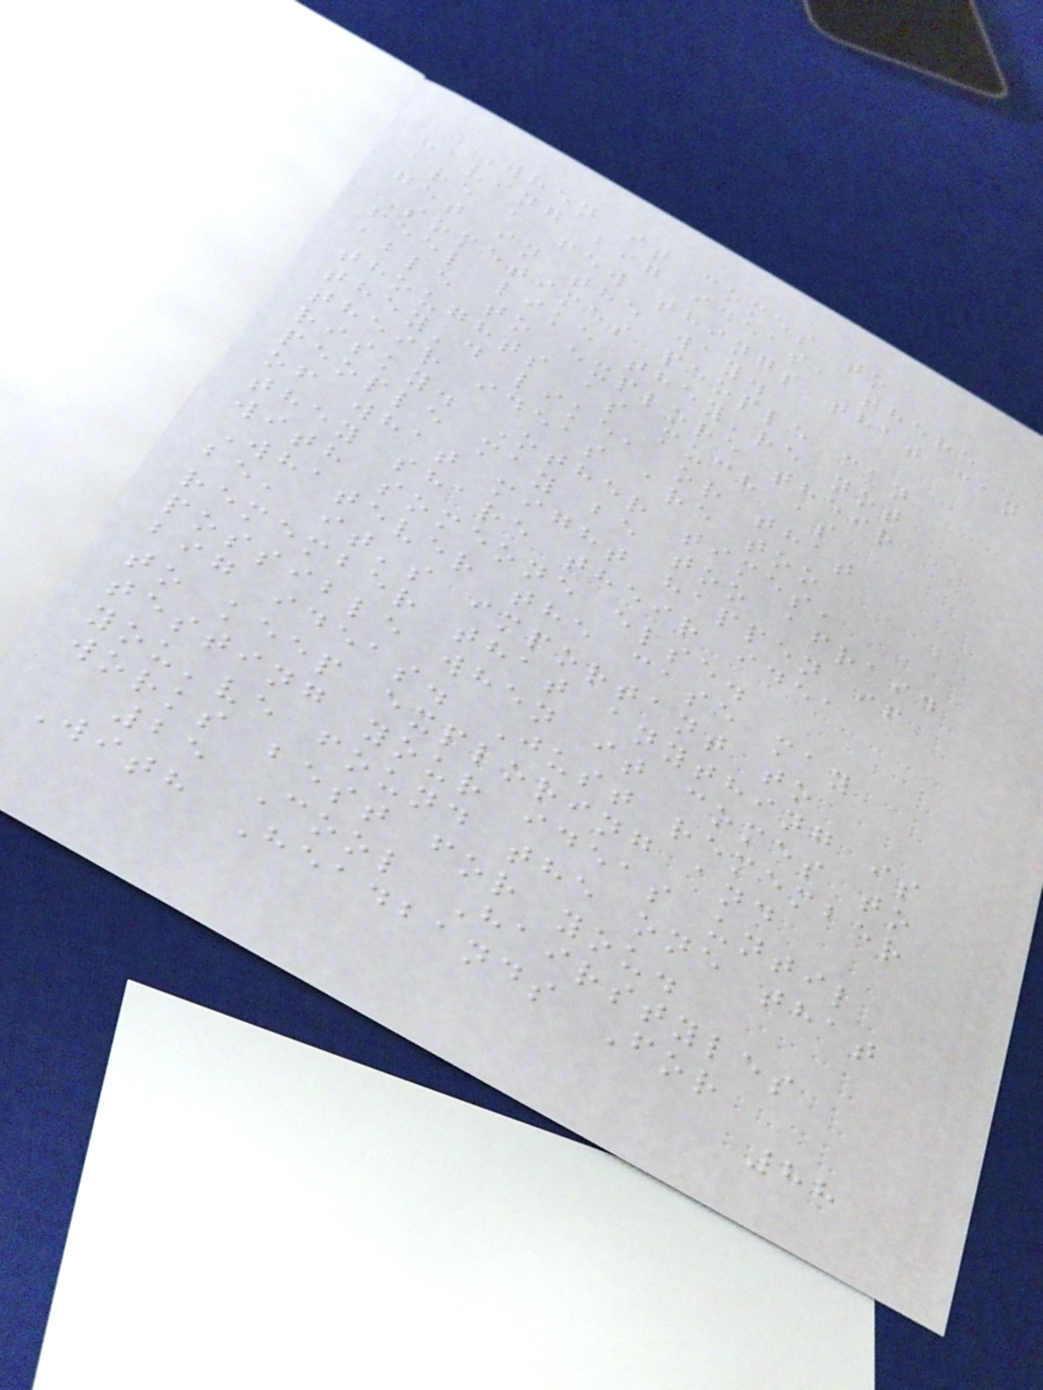When it comes to
having big ideas, there
are a few things that can
get in the way.
Sometimes people can
feel like they're not
able to explore their
thoughts as much as
they'd like, or that
their ideas are too
risky. Other times,
people may be too afraid
of what might happen if
they share their idea
with someone else.
Whatever the case may
be, it's important to
remember that anything is
possible when it comes to
big ideas. Just remember
to keep exploring and
testing your ideas until
you've found the one that
works best for you.
25 Cool Hairstyles
With Headbands For
88
